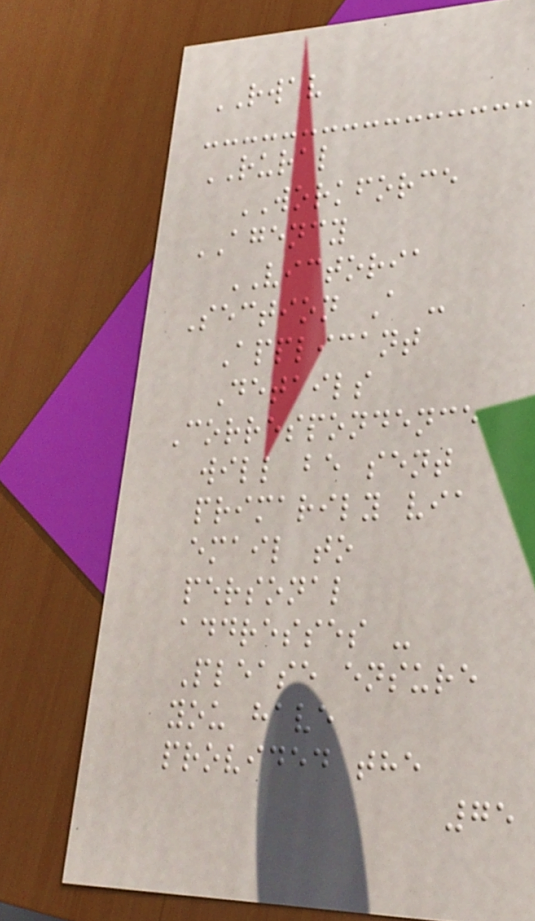RWAV
RURAL
WORKFORCE
AGENCY
VICTORIA
Section A -
Applicant
Details
Correspondence
will be sent
primarily via
email to
personal
addresses -
Please ensure
you have
provided the
75
